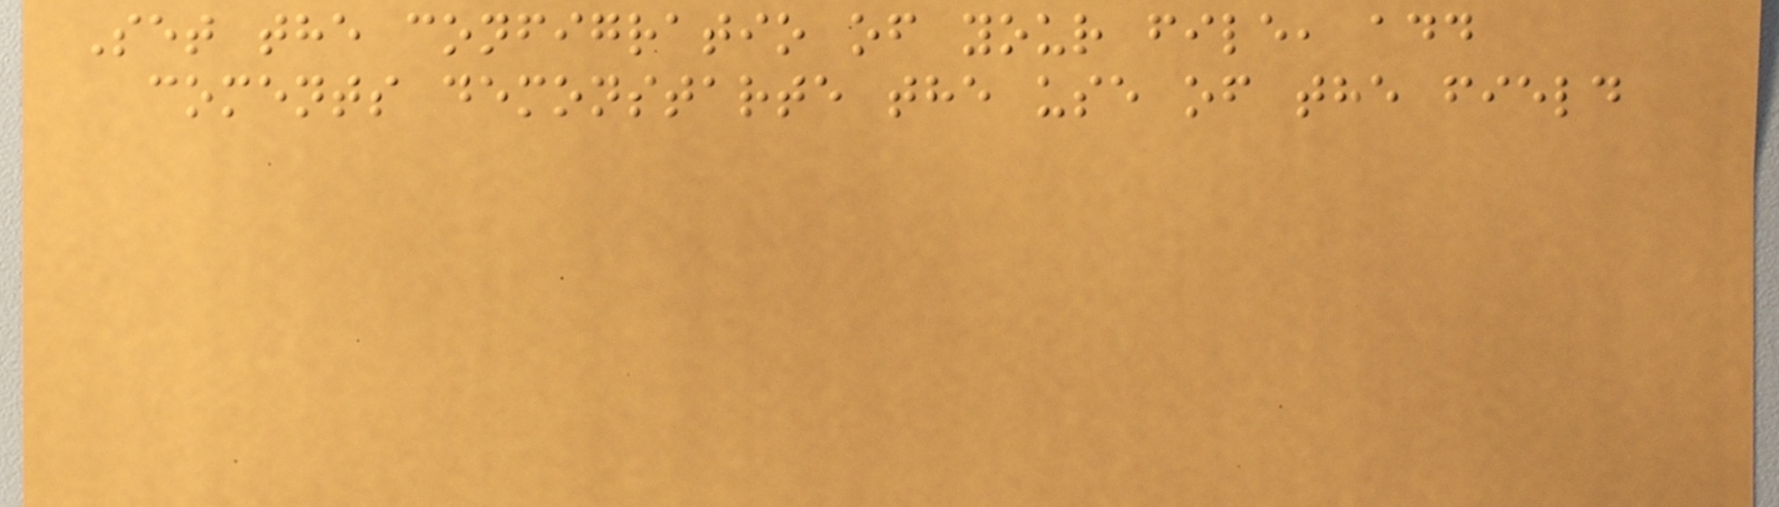Set the configratio of your file, add
coments demonstarte the use of the field
